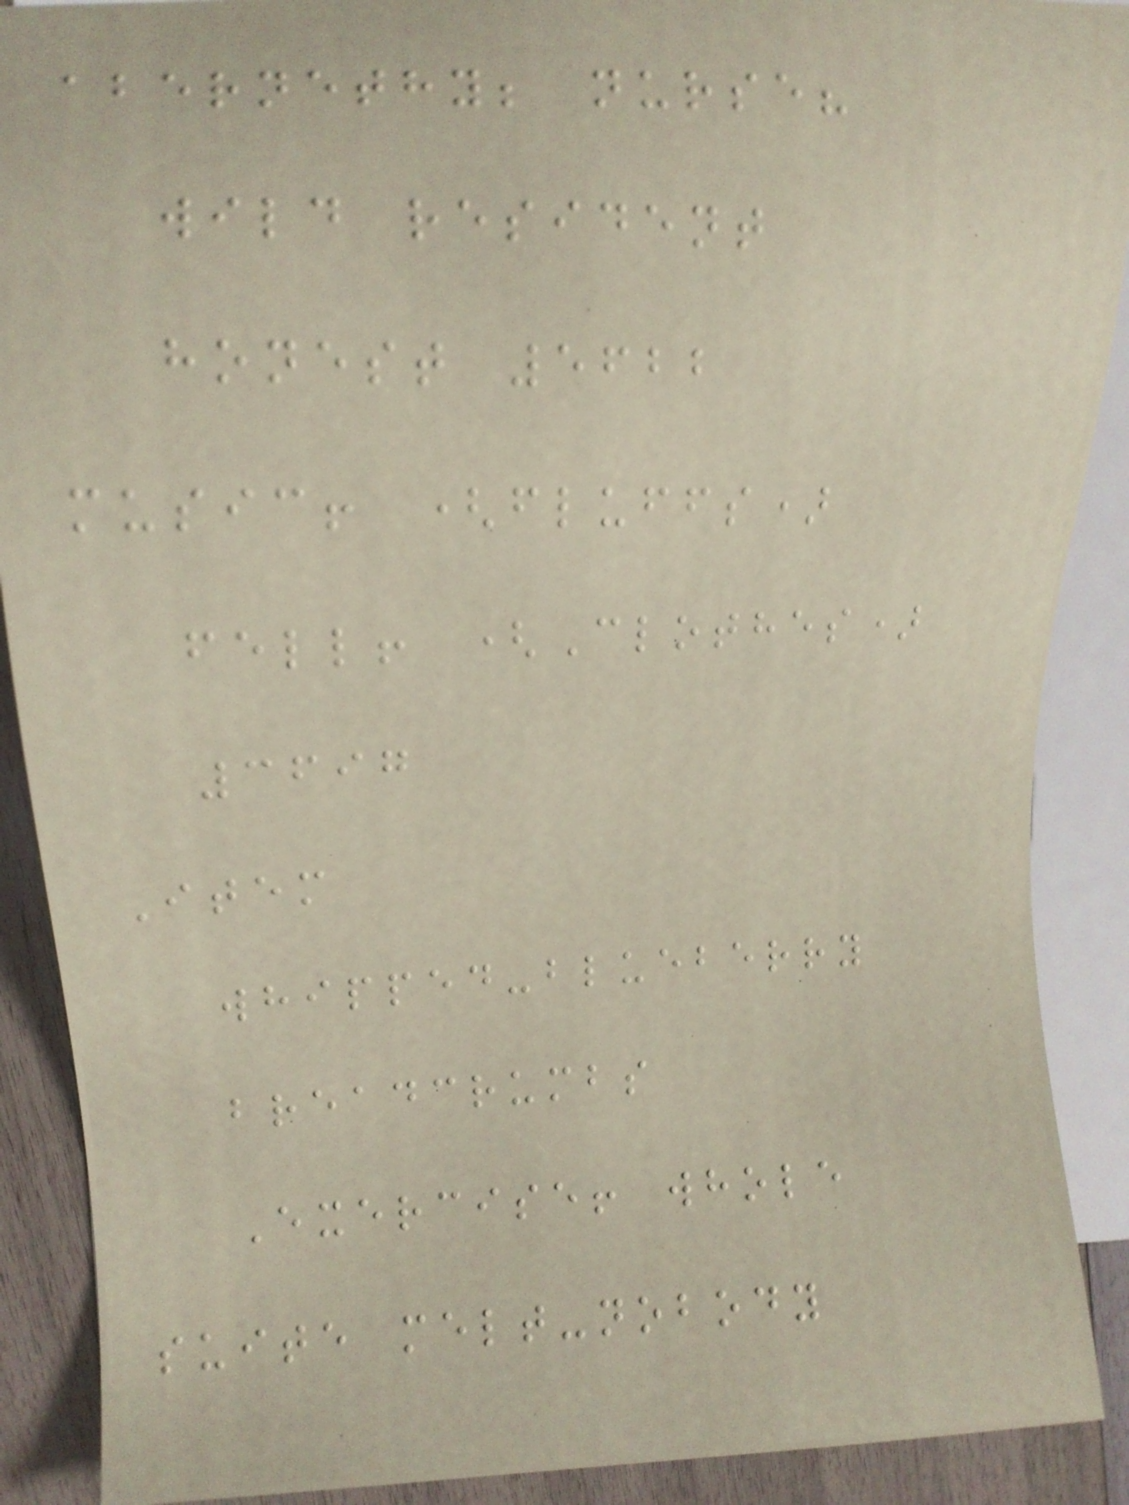abernethy; nurse?
wild resident
honest 5622
music! (fluffs)
fell! (Clothes)
3697
Item
whipped-blueberry
breadcrumbs
Exercise! whole
suite melt-nobody
